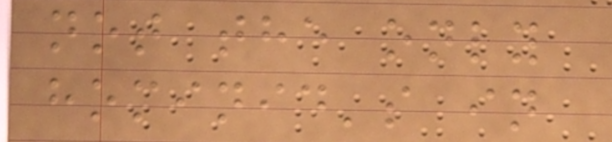not the only
hominid's in
